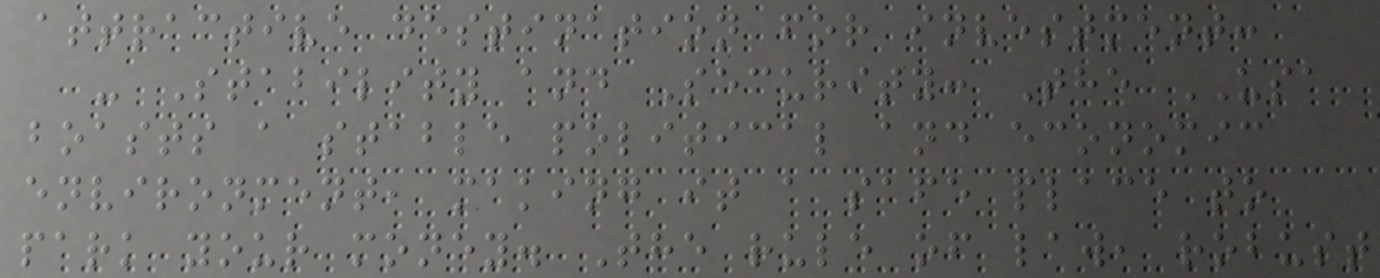attractive destination for investment:
- Stability and Security: The USA
boasts a stable political and economic
environment, making it a safe place to
park your money. The rule of law, robust
